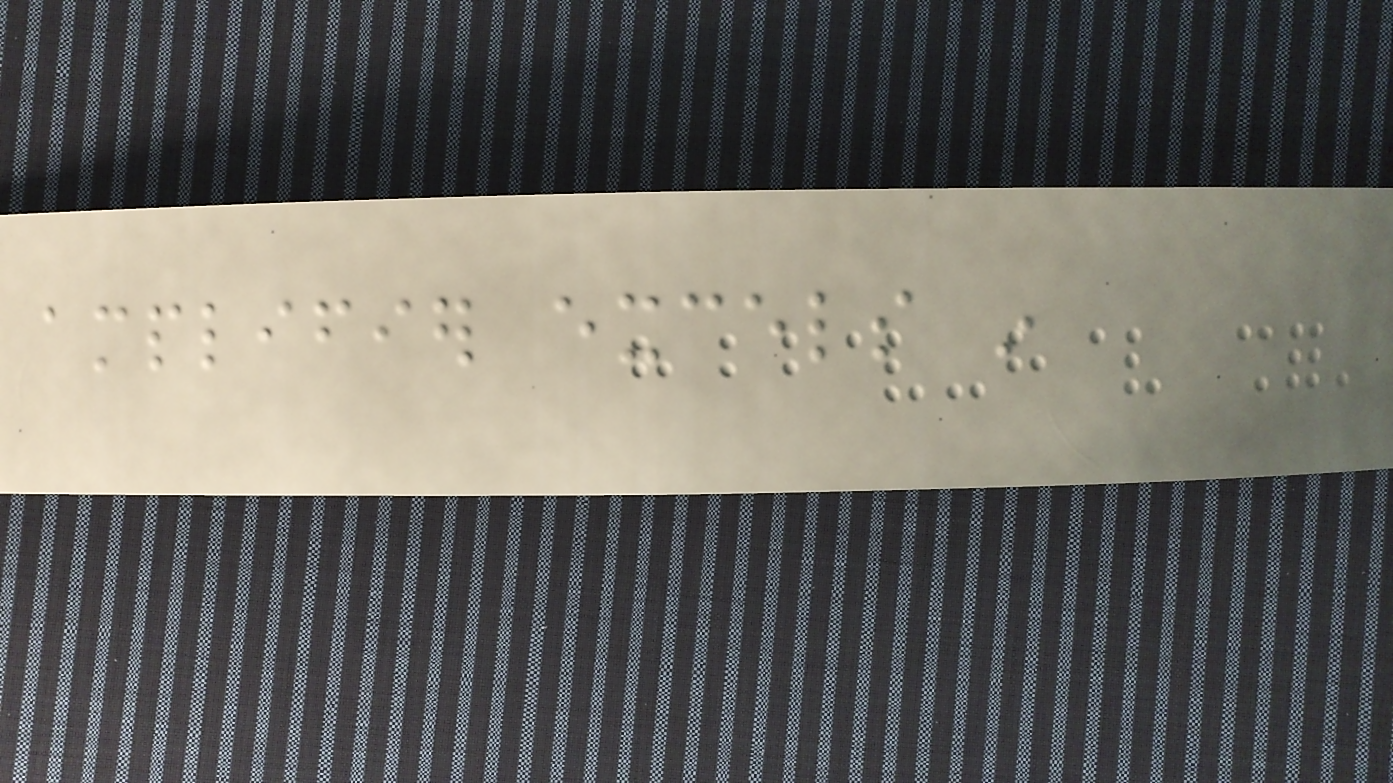amplifier excels in
